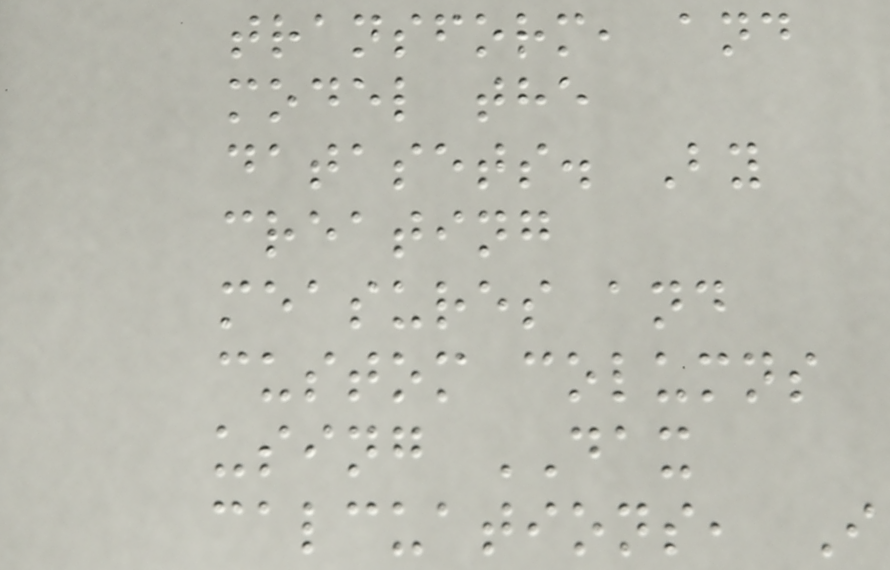transform, and
model the
datasets. By
creating
measures and
custom columns
using DAX
calcuations, I
